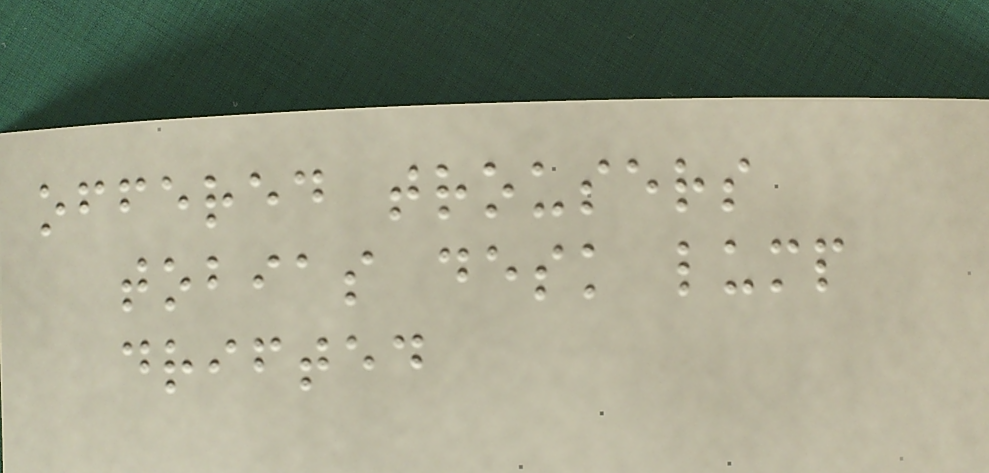offered trousers
tobias desk lump
drifted
